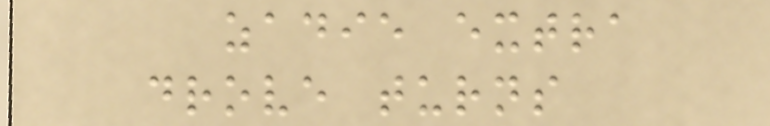zadie extra
drove turns
